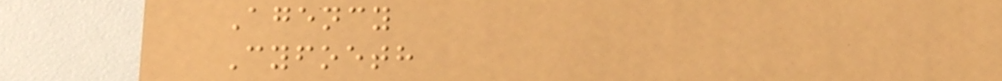Agency
Cyfoeth
